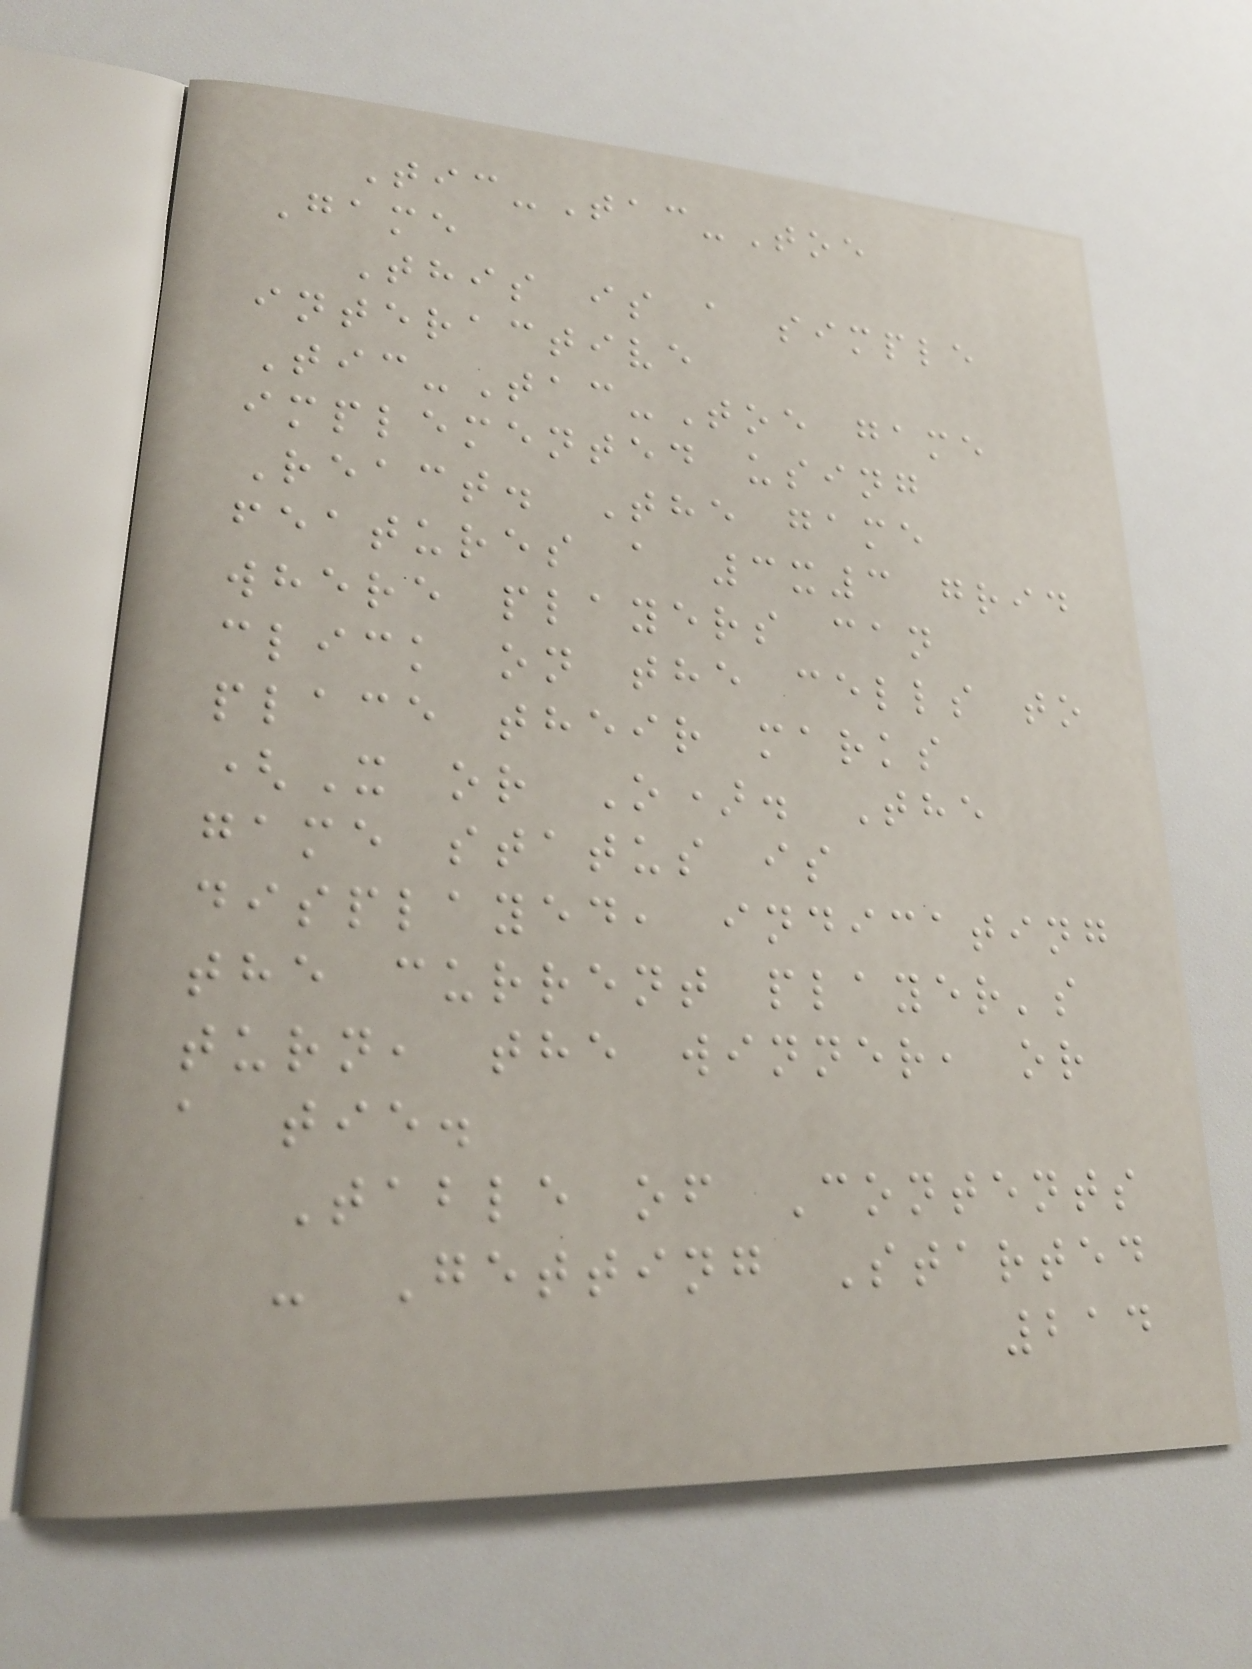Tic-Tac-Toe
Game
This is a simple
interactive
Tic-Tac-Toe game
implemented using
React. The game
features a 3x3 grid
where players can
click on the cells to
place their marks
(X or O). The
game status is
displayed, indicating
the current player's
turn, the winner, or
a tie.
Table of Contents
- Getting Started
214
